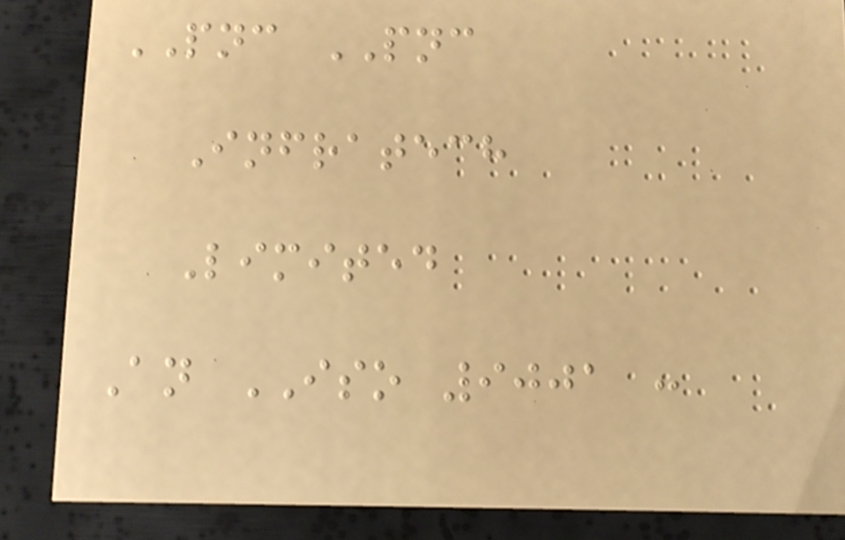PNC PNC
Infratech
Limited
An ISO 9001 :
